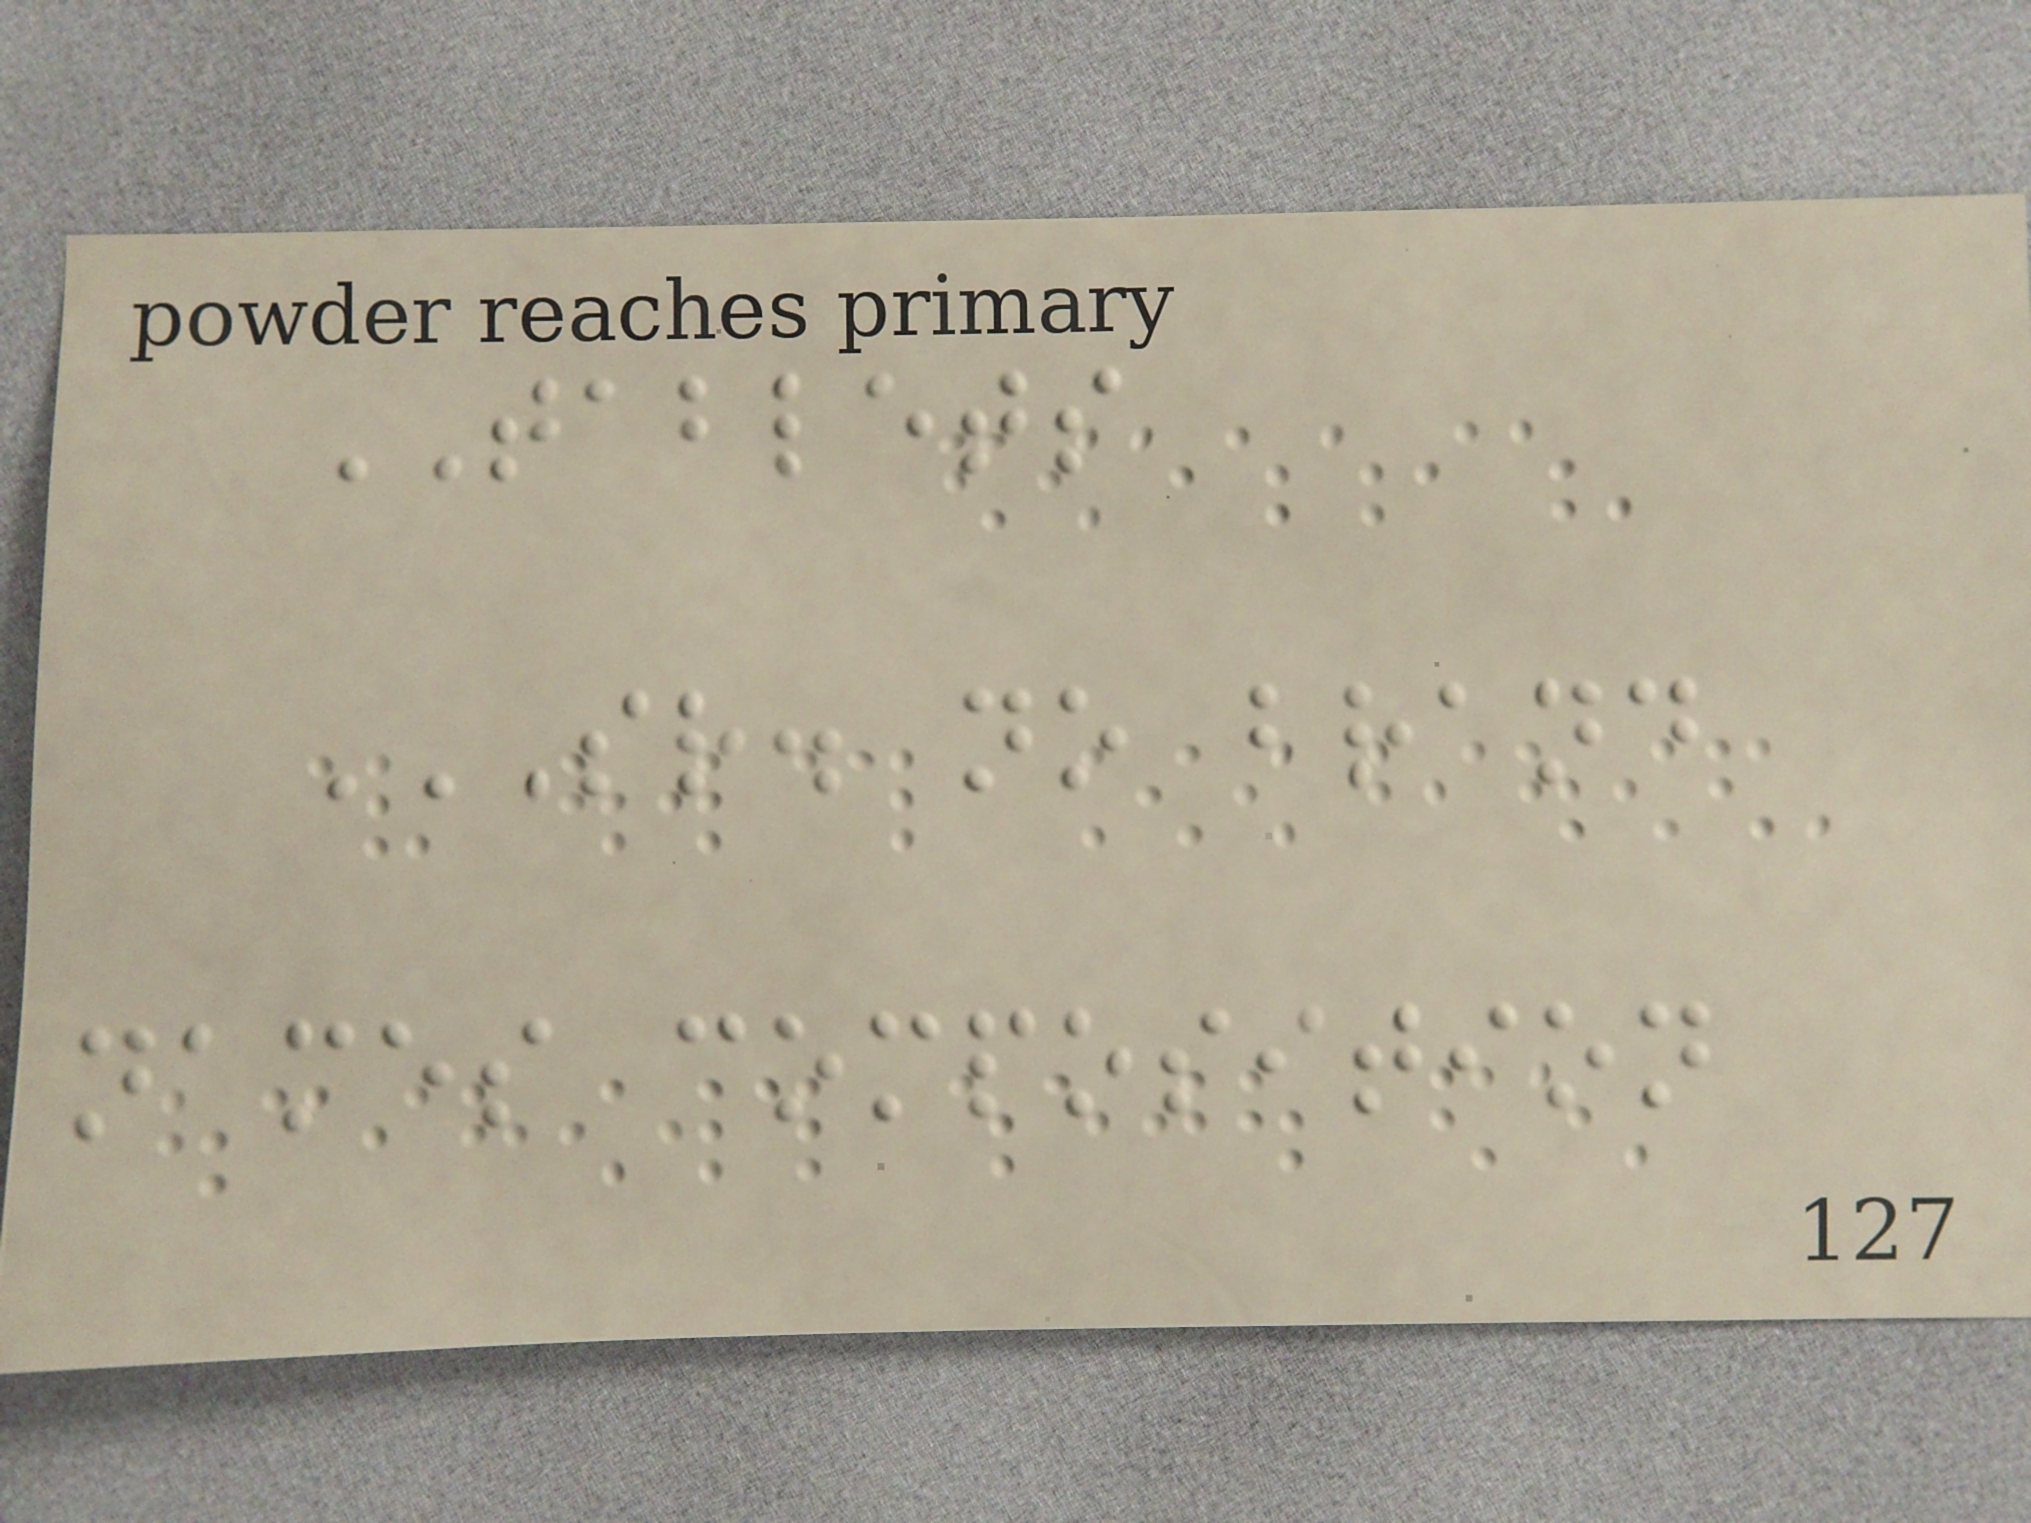TABLETS
SR. NO BRAND
NAMES COMPOSITION
